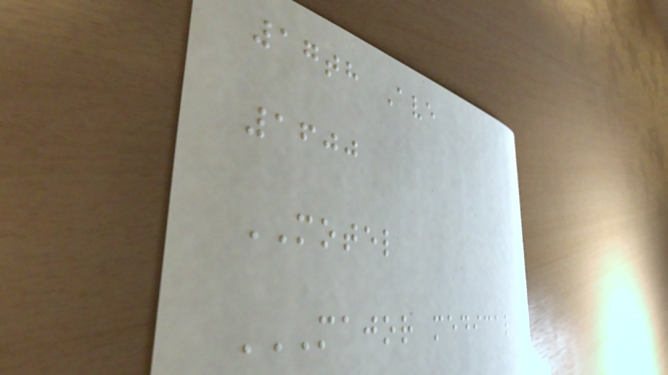17th Ave
1600
MOTEL
MAJOR MEDICAL
